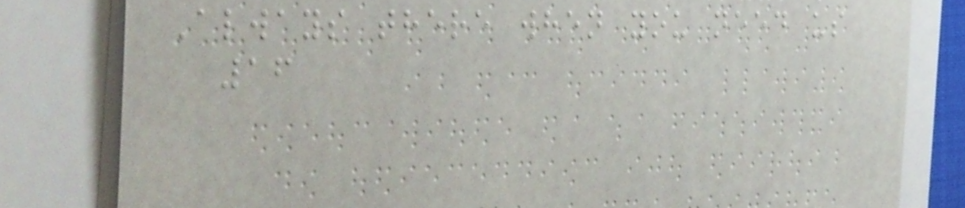Always there when you need us
16
